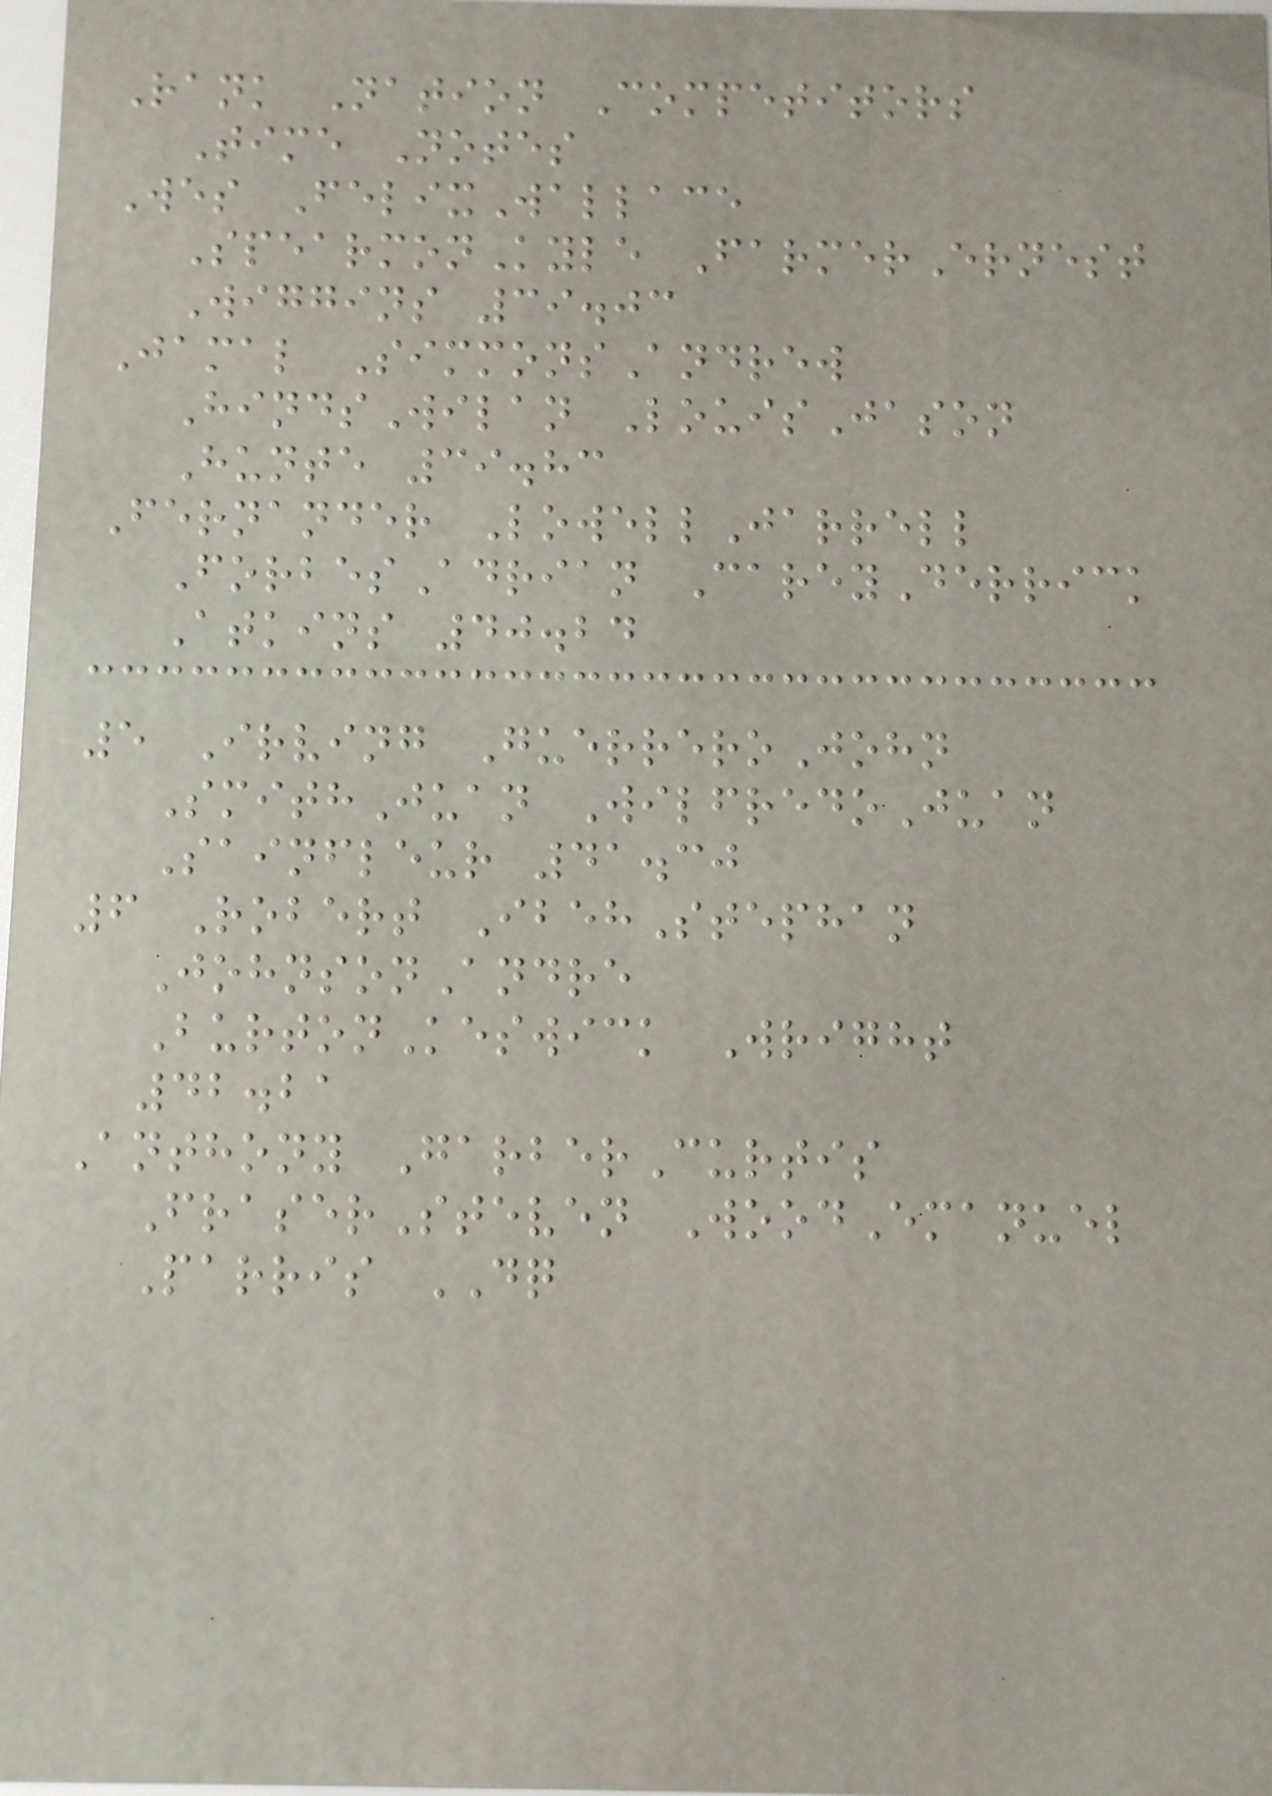Rank Nation Competitors
Time Notes
Wes FelixWallace
SpearmonKyle FarmerErnest
Wiggins 39.03
Jamal SimmonsAndrew
HindsWilan LouisJason
Hunte 39.83
Fernander LowellJarrell
ForbesAdrian CareyDerrick
Atkins 40.24
5 Irving GuerreroJohn
SmithJuan WilfredoJuan
Sainfleur 41.30
6 Robert IbehStephan
JohnsonAndre
BurtonKeswick Wright
42.21
Anthony GarberCurtis
FraserSteven WoodEmanuel
Parris DQ
